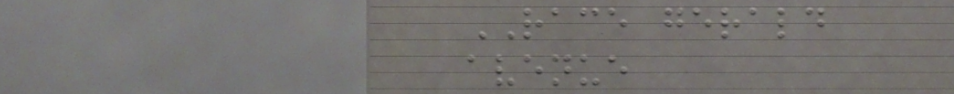RACE gerald
avenue
